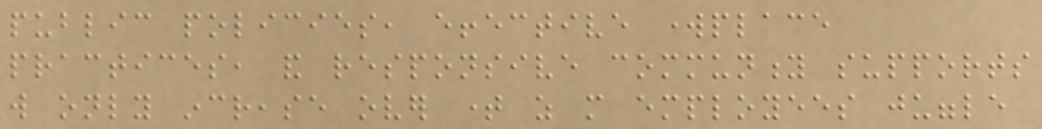public policies, effective workplace
practices, and responsive community supports
will only increase over time as more employees juggle
